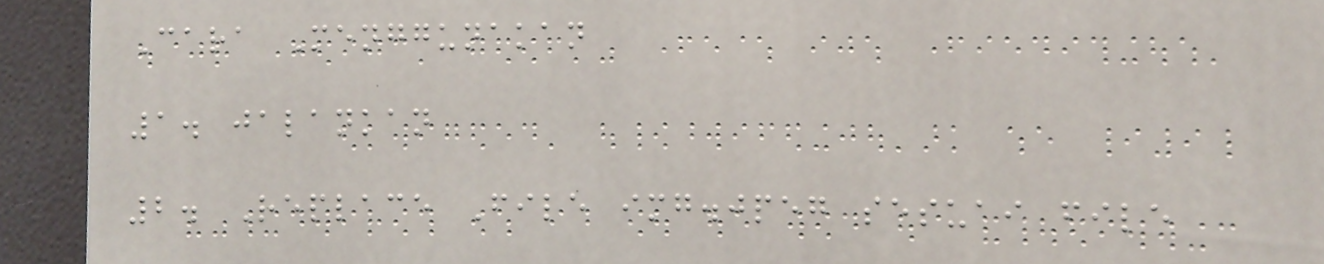Cara Menggunakan
1. jalankan
2. Replace File img.jpeg sesuai file
